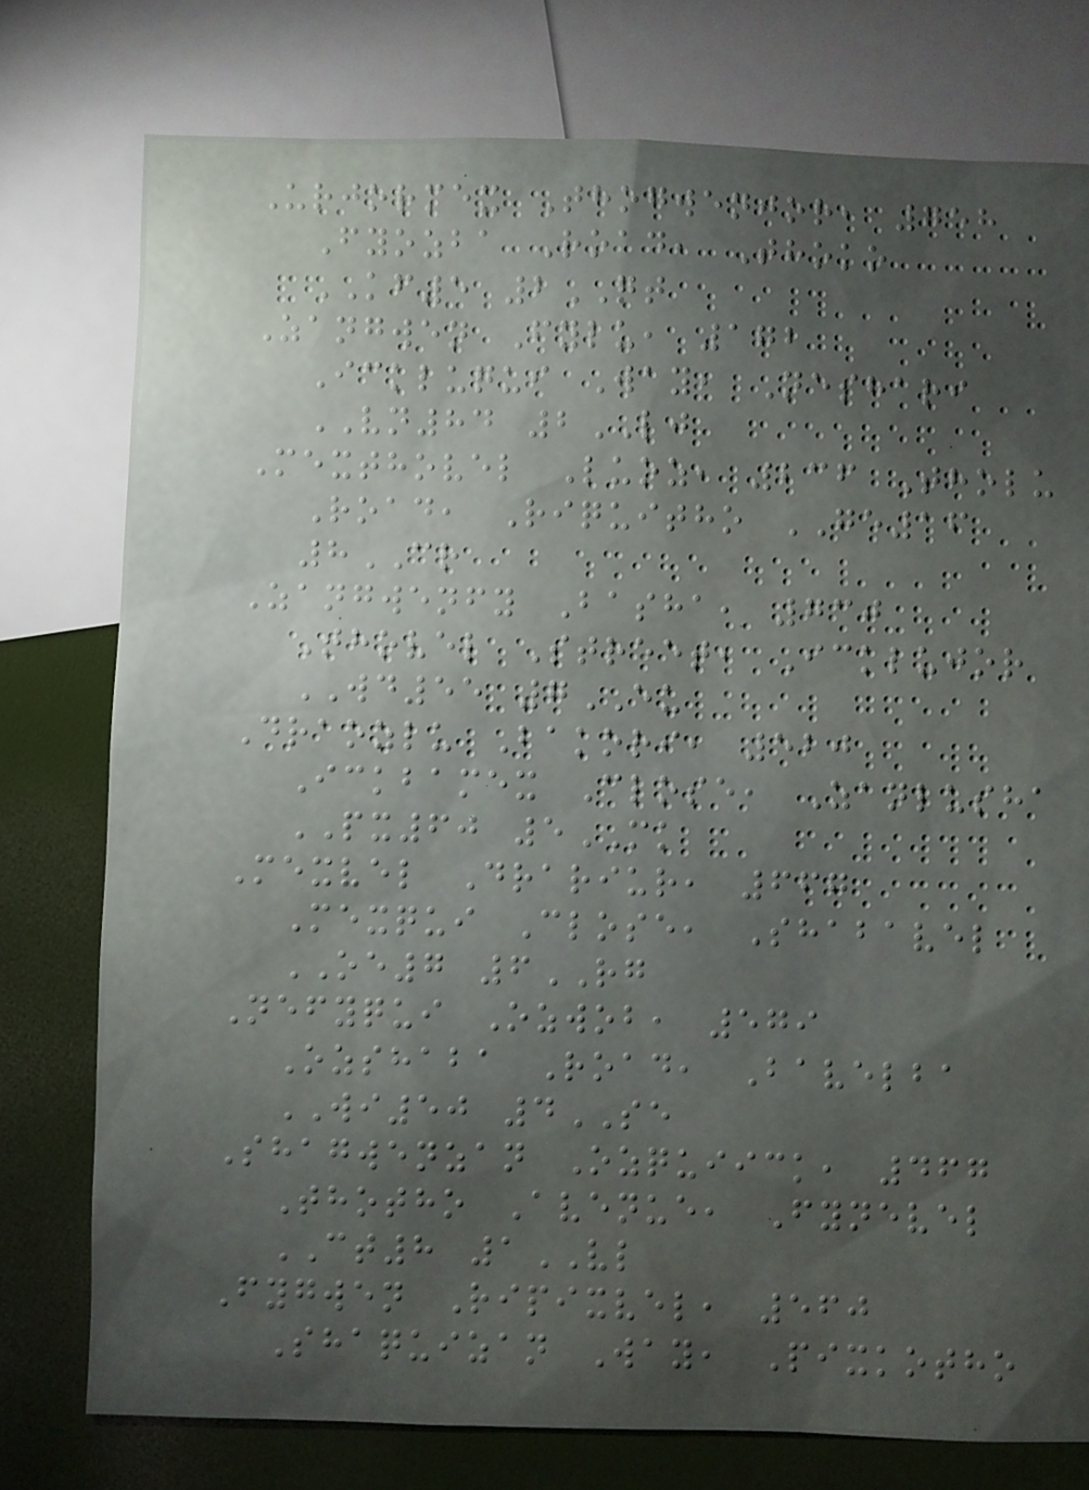Urjormex Thogwenjor, 758
Fyozba Road, Thoko
KF5 2QT
Zangwen Fylu, 172
Ickluqui Way, Neshari
VN84 2LJ
Mexthovel Luoz, 236 Tholu
Road, Riquitho GE16
8CR
Zangwenfy Basha, 730
Thovel Street, Icklujor
WD55 7EU
Draozlu Bakori, 520
Ickbamex Close, Zanlusha
PX60 5MK
Mexvel Drariur, 667
Mexqui Close, Shabavel
OE7 6RG
Nefyqui Ozwob, 579
Ozshaba Road, Bavelba
WI50 4SE
Shagwenzan Ozquiick, 467
Thotho Avenue, Fynevel
CT8 1VL
Fygwen Ripixvel, 560
Shaquizan Way, Pixkotho
